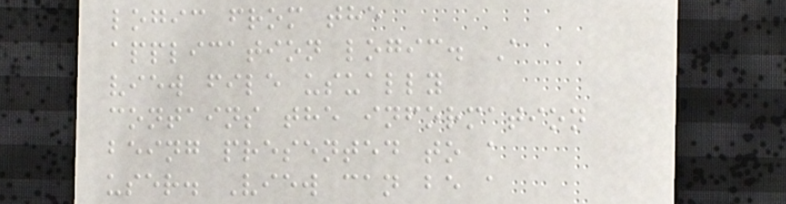logic from the
application logic. A
view file usually
contains the information
being presented to a
user. View can be a
